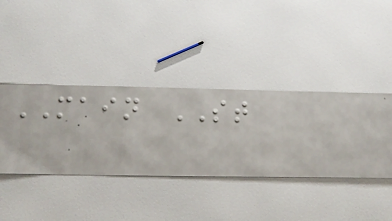MAIN ST
